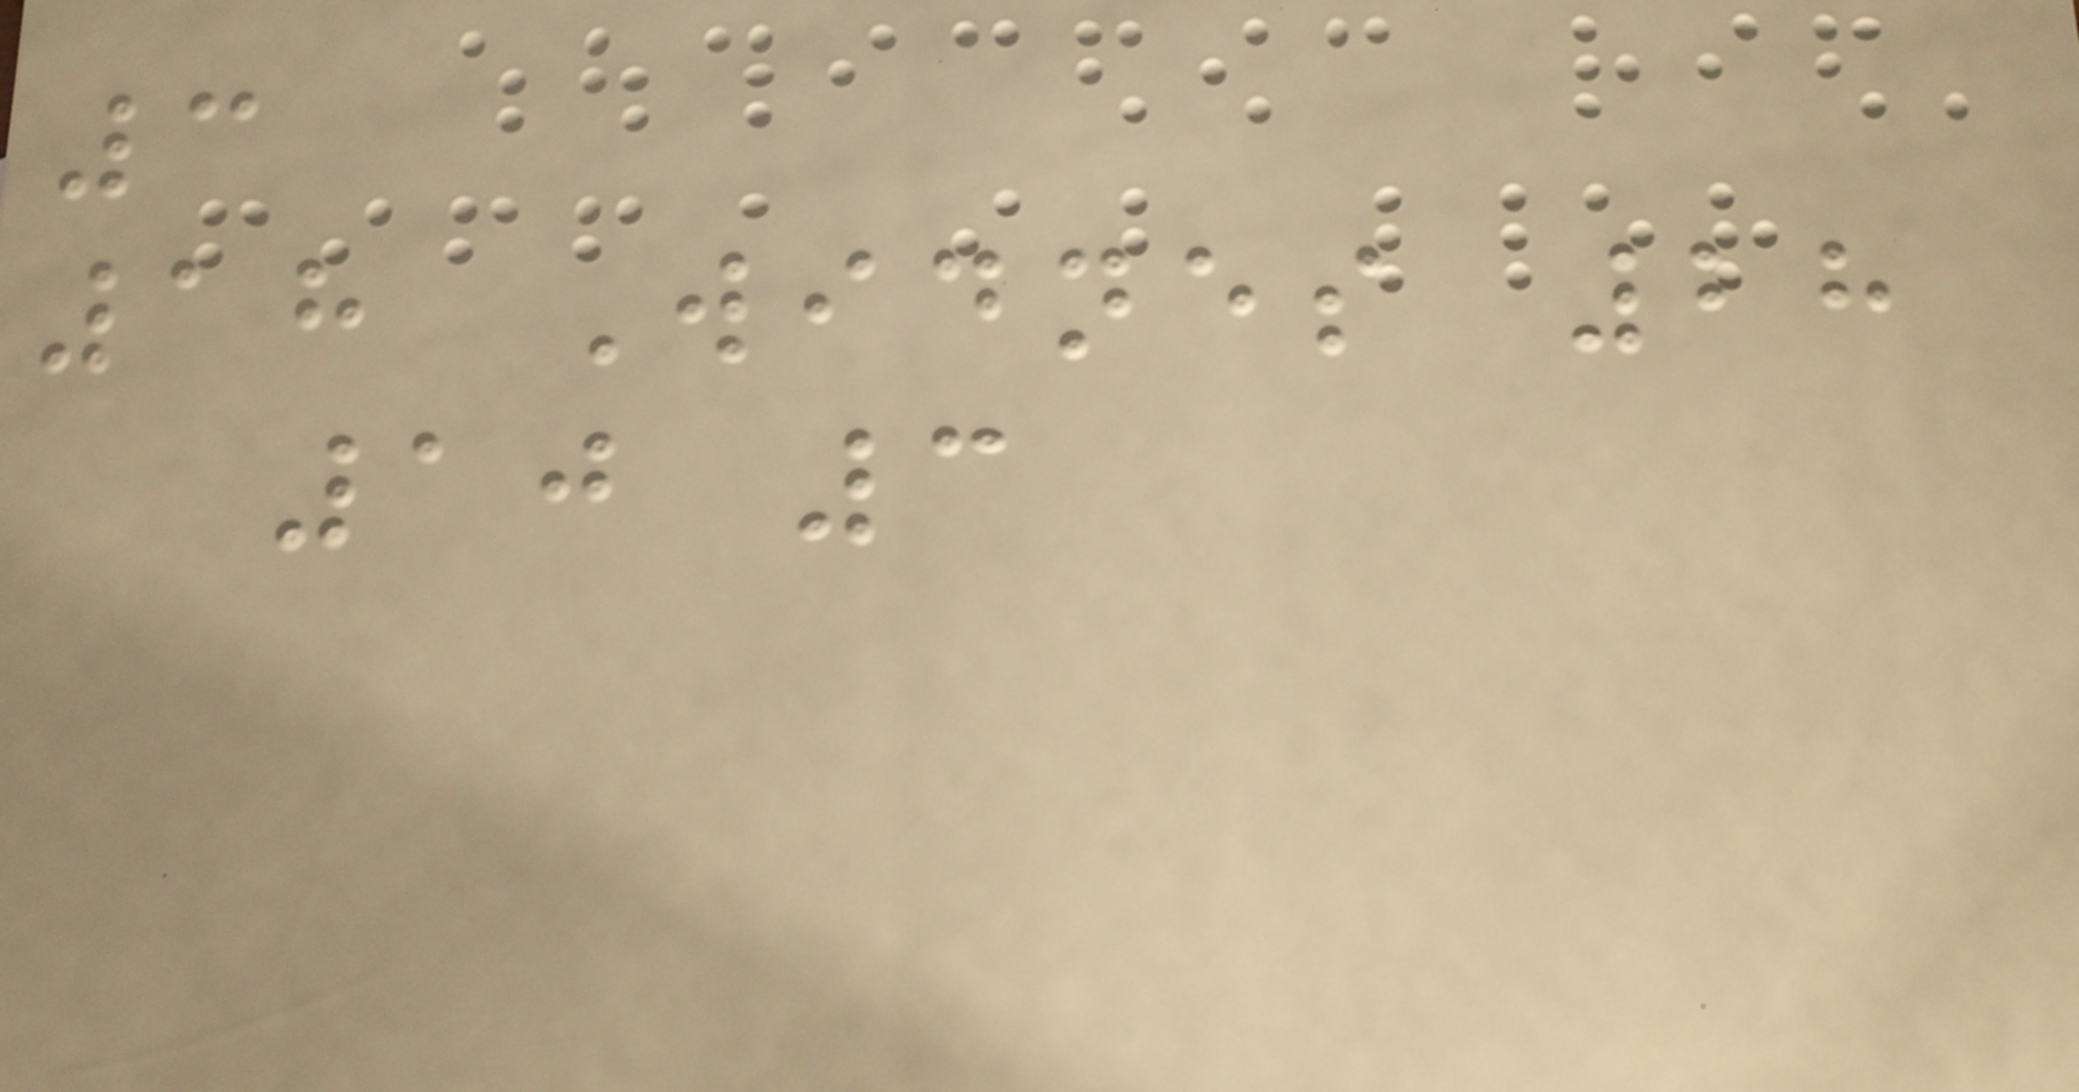3
18 Widnes 28
10 3
